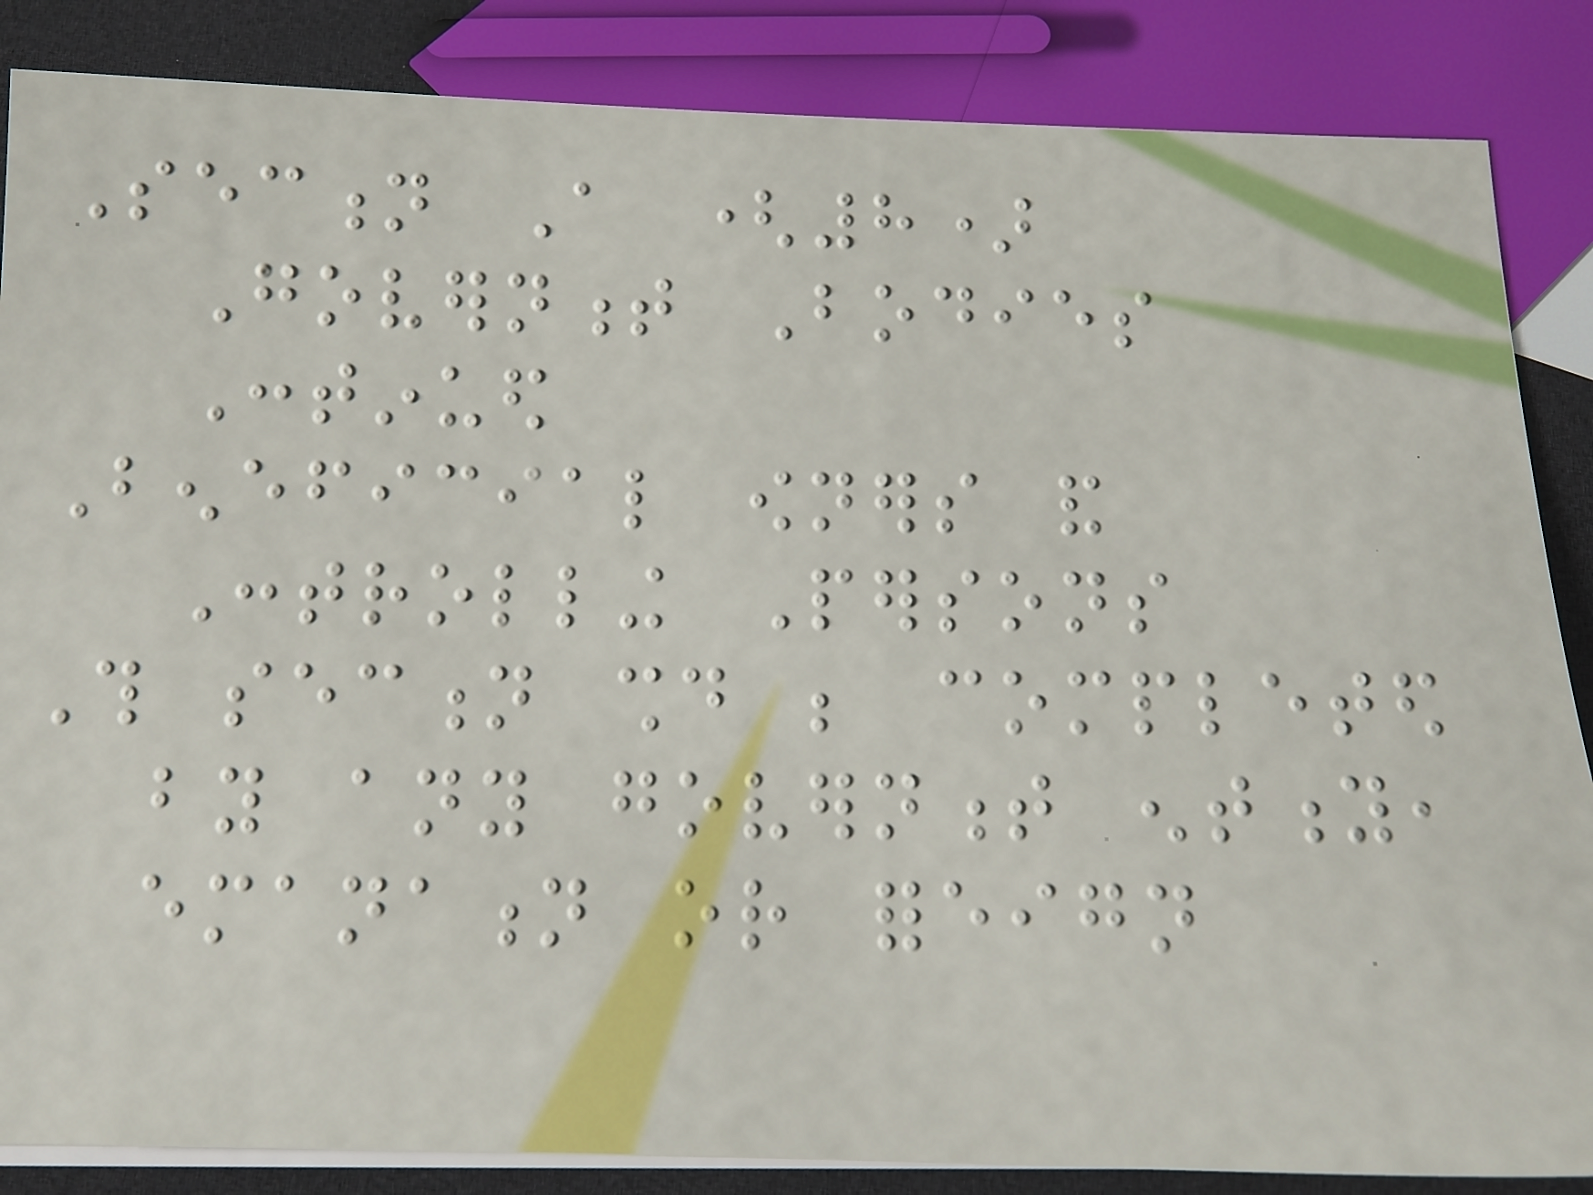Section A (8)
Government Bodies
Continued
Beneficial owners and
Controlling Persons
This section should be completed
by any government entity,
emanation or foreign
